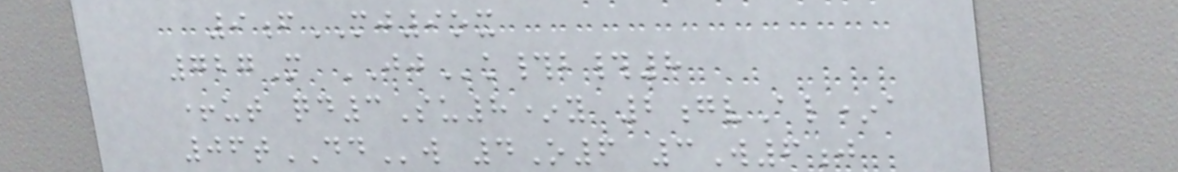9fMJ9ox
727M JJk#b#8
+ut qd3Su8*y 2gvAl*a
06tDDw 4O6 3W6j
